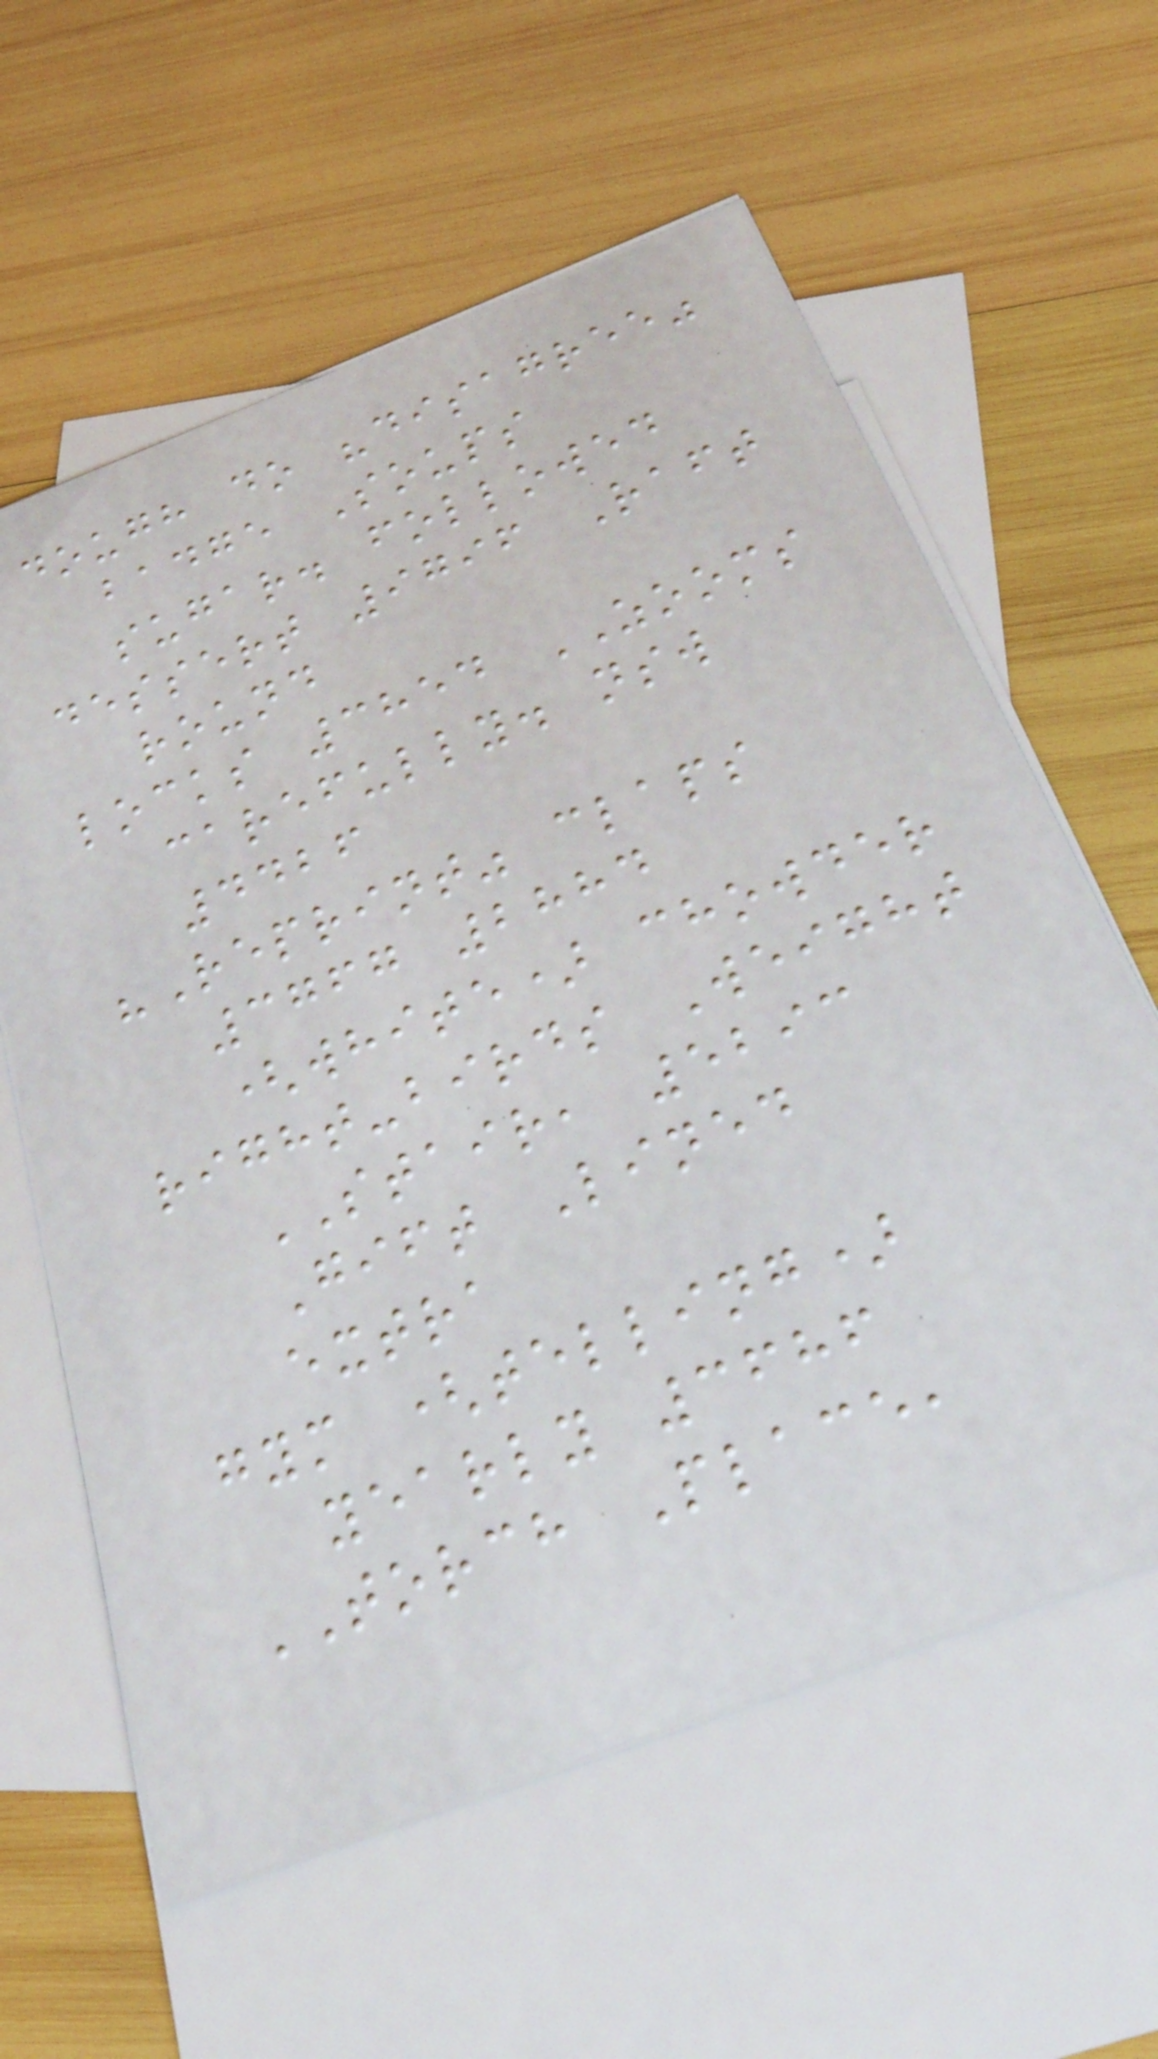dough do "disagree"
badge Soups
sugar. followed
dessert 9796 Raft
round
locks 3854 ZOOMS
carefully. nsw
4426
"Reprint" claps
3767 2884
(white) chowder
right-birds Weight
STAIR, 5293
Gift Lined
extra
gym (telling)
yearly 3686
TORCH Place,
